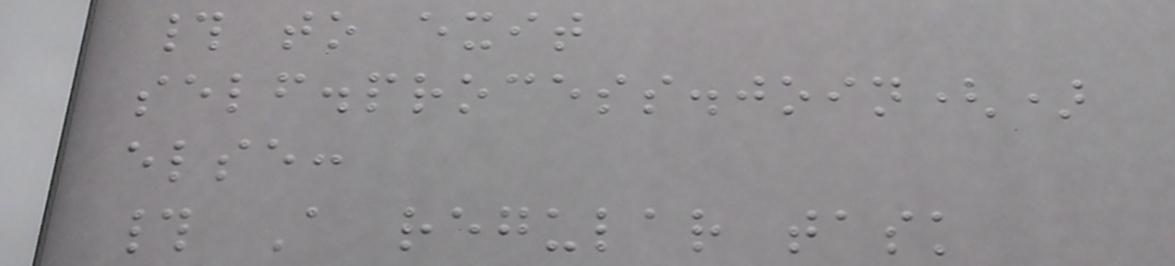# to exit
self.process.join()
else:
# A regular task
